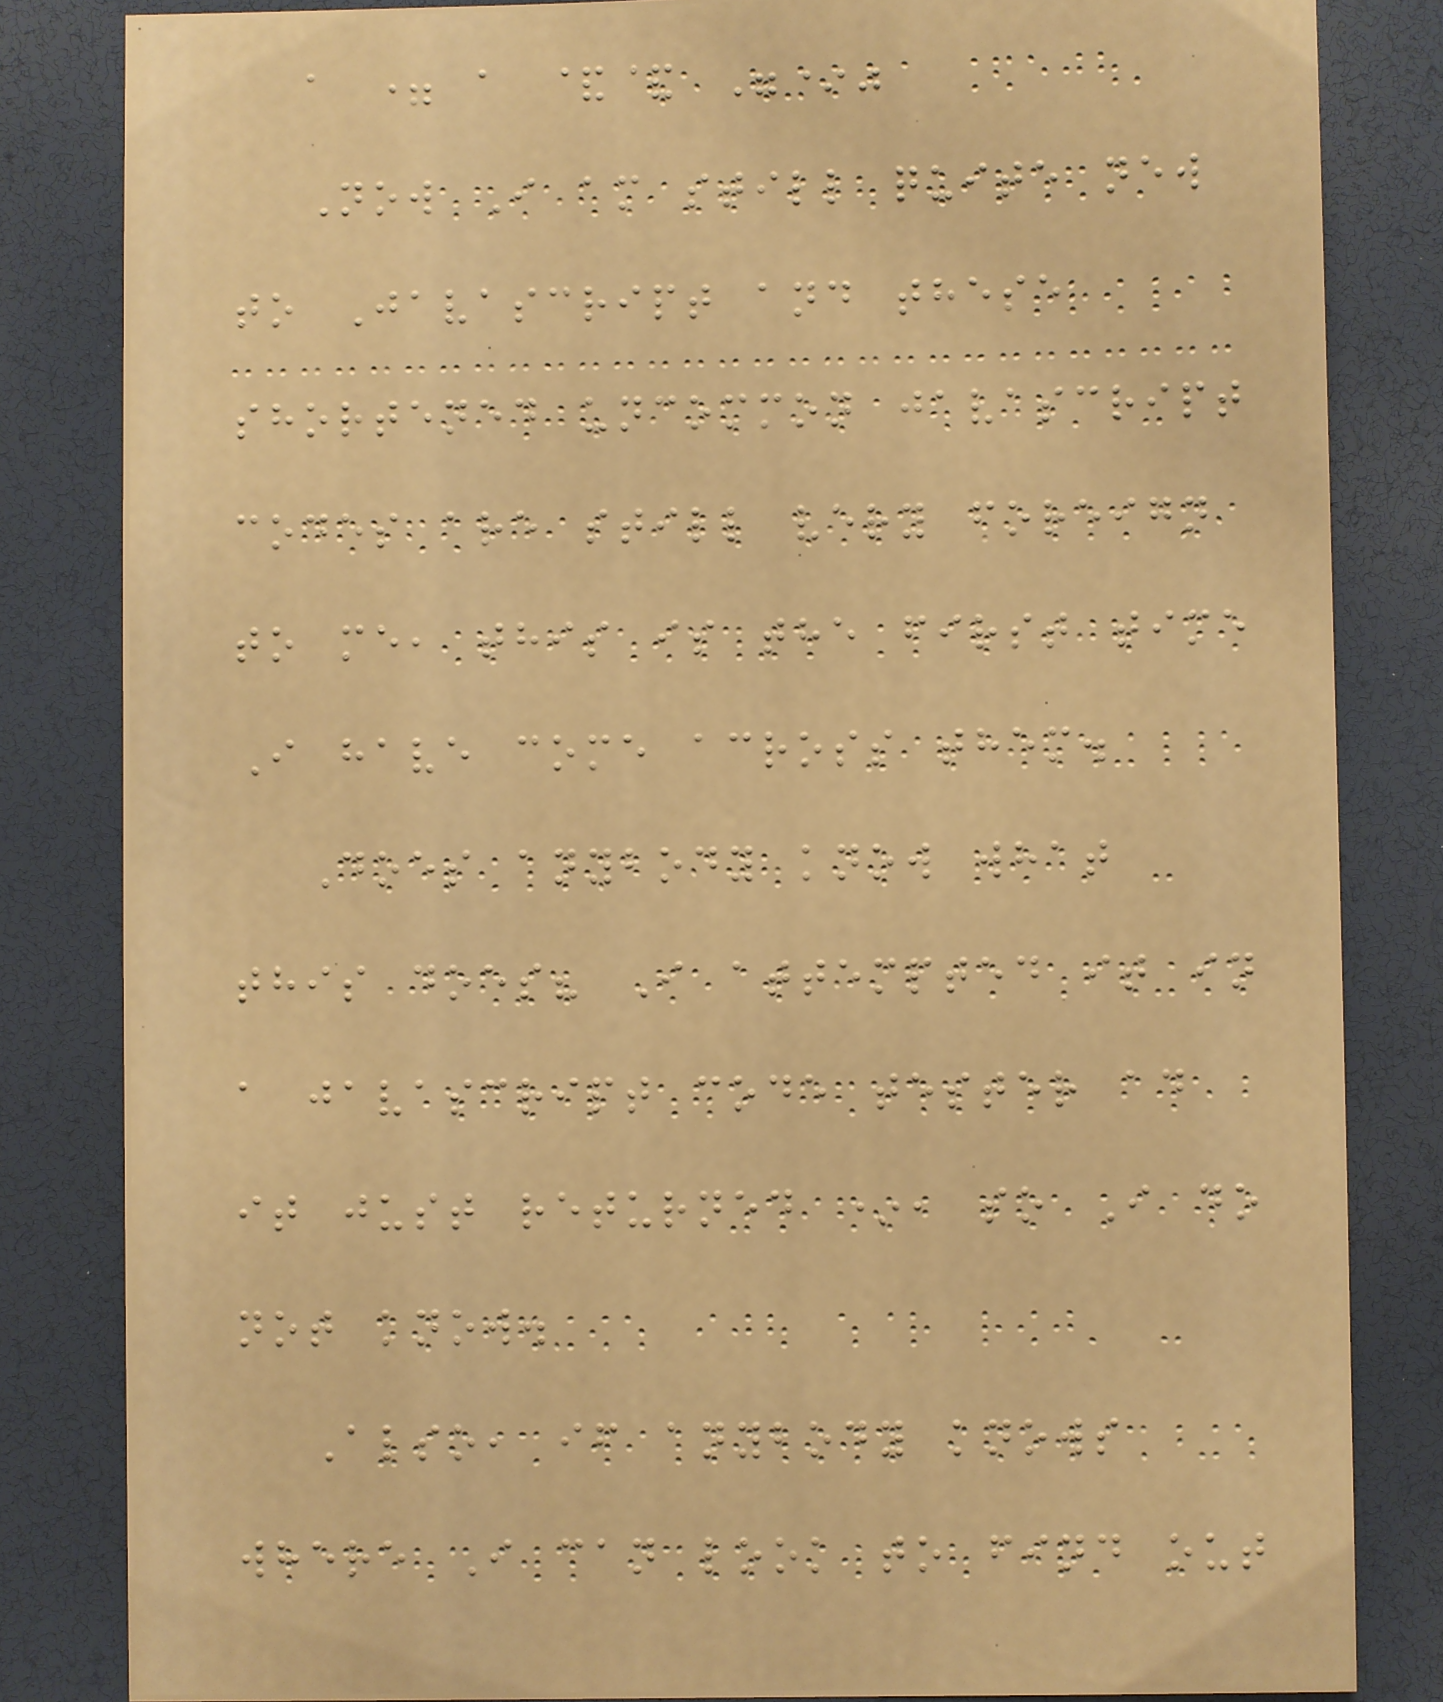a = a && "*"
Now I am still quite new
to Javascript and these
shortened uncommon javascript
codes are still very foreign
to me, this is the first time
I have come across them.
Does anybody know what
this does? I attempted it in
a javascript code tester ad
it just returned *, so I do
not know.
Also, if anybody knows
where I can look to find out
